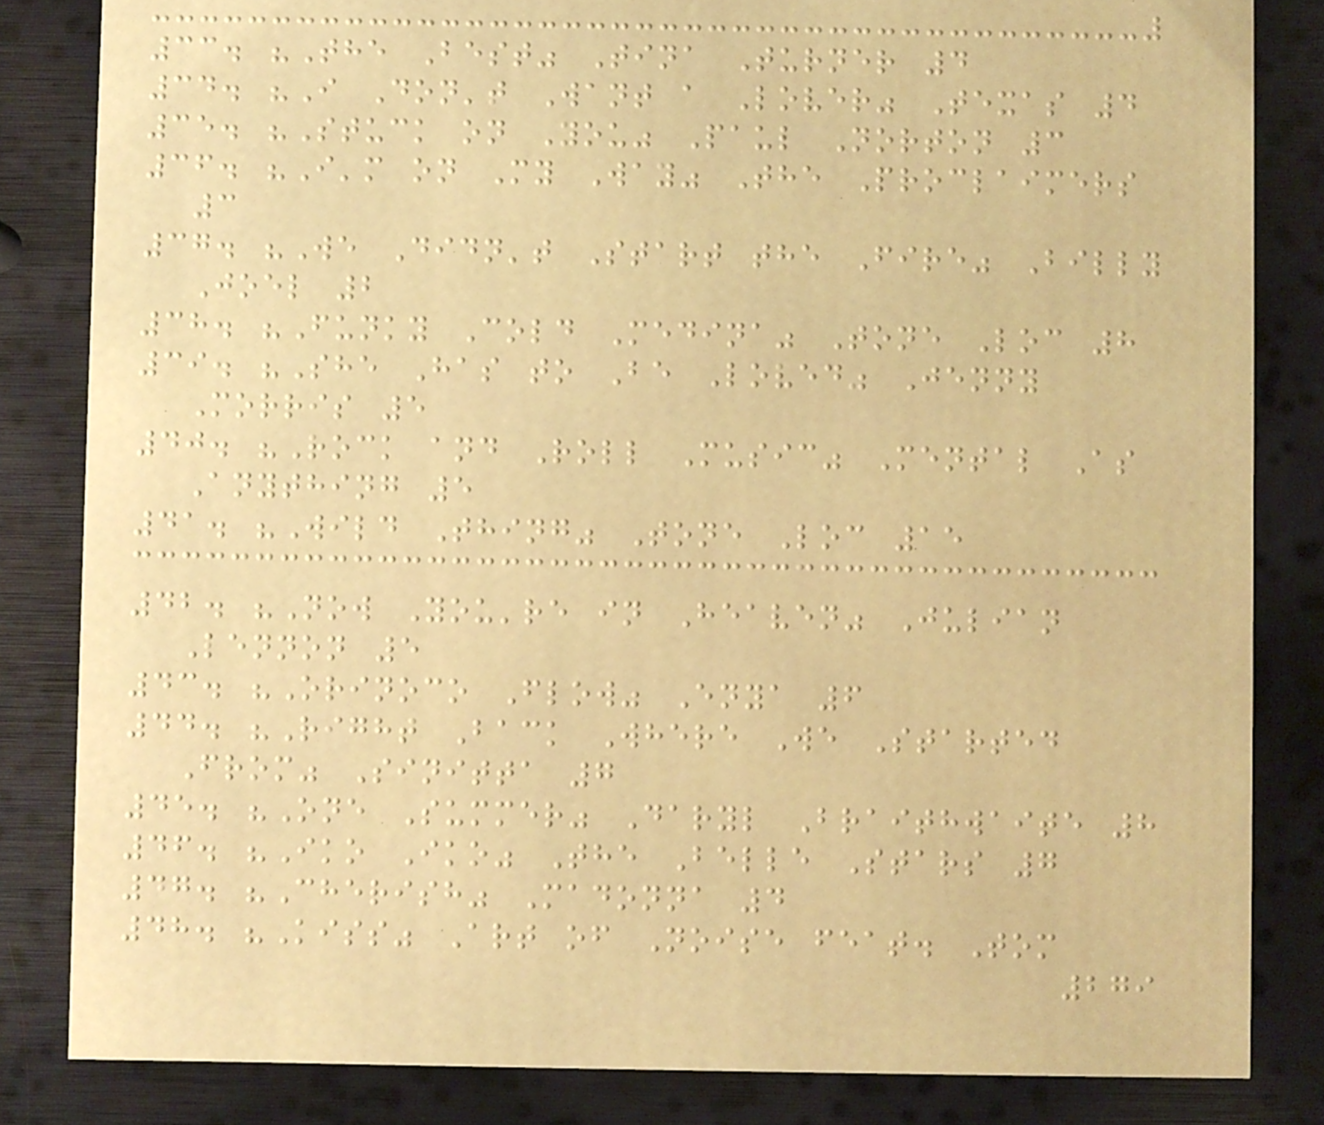33. "The Best" Tina Turner 4
34. "I Don't Want a Lover" Texas 4
35. "Stuck on You" Paul Norton 3
36. "I'm on My Way" The Proclaimers
3
37. "We Didn't Start the Fire" Billy
Joel 2
38. "Funky Cold Medina" Tone Loc 8
39. "She Has to Be Loved" Jenny
Morris 5
40. "Rock and Roll Music" Mental As
Anything 5
41. "Wild Thing" Tone Loc 15
42. "Now You're in Heaven" Julian
Lennon 5
43. "Orinoco Flow" Enya 6
44. "Right Back Where We Started
From" Sinitta 7
45. "One Summer" Daryl Braithwaite 8
46. "Iko Iko" The Belle Stars 7
47. "Cherish" Madonna 4
48. "Kiss" Art of Noise feat. Tom
279
